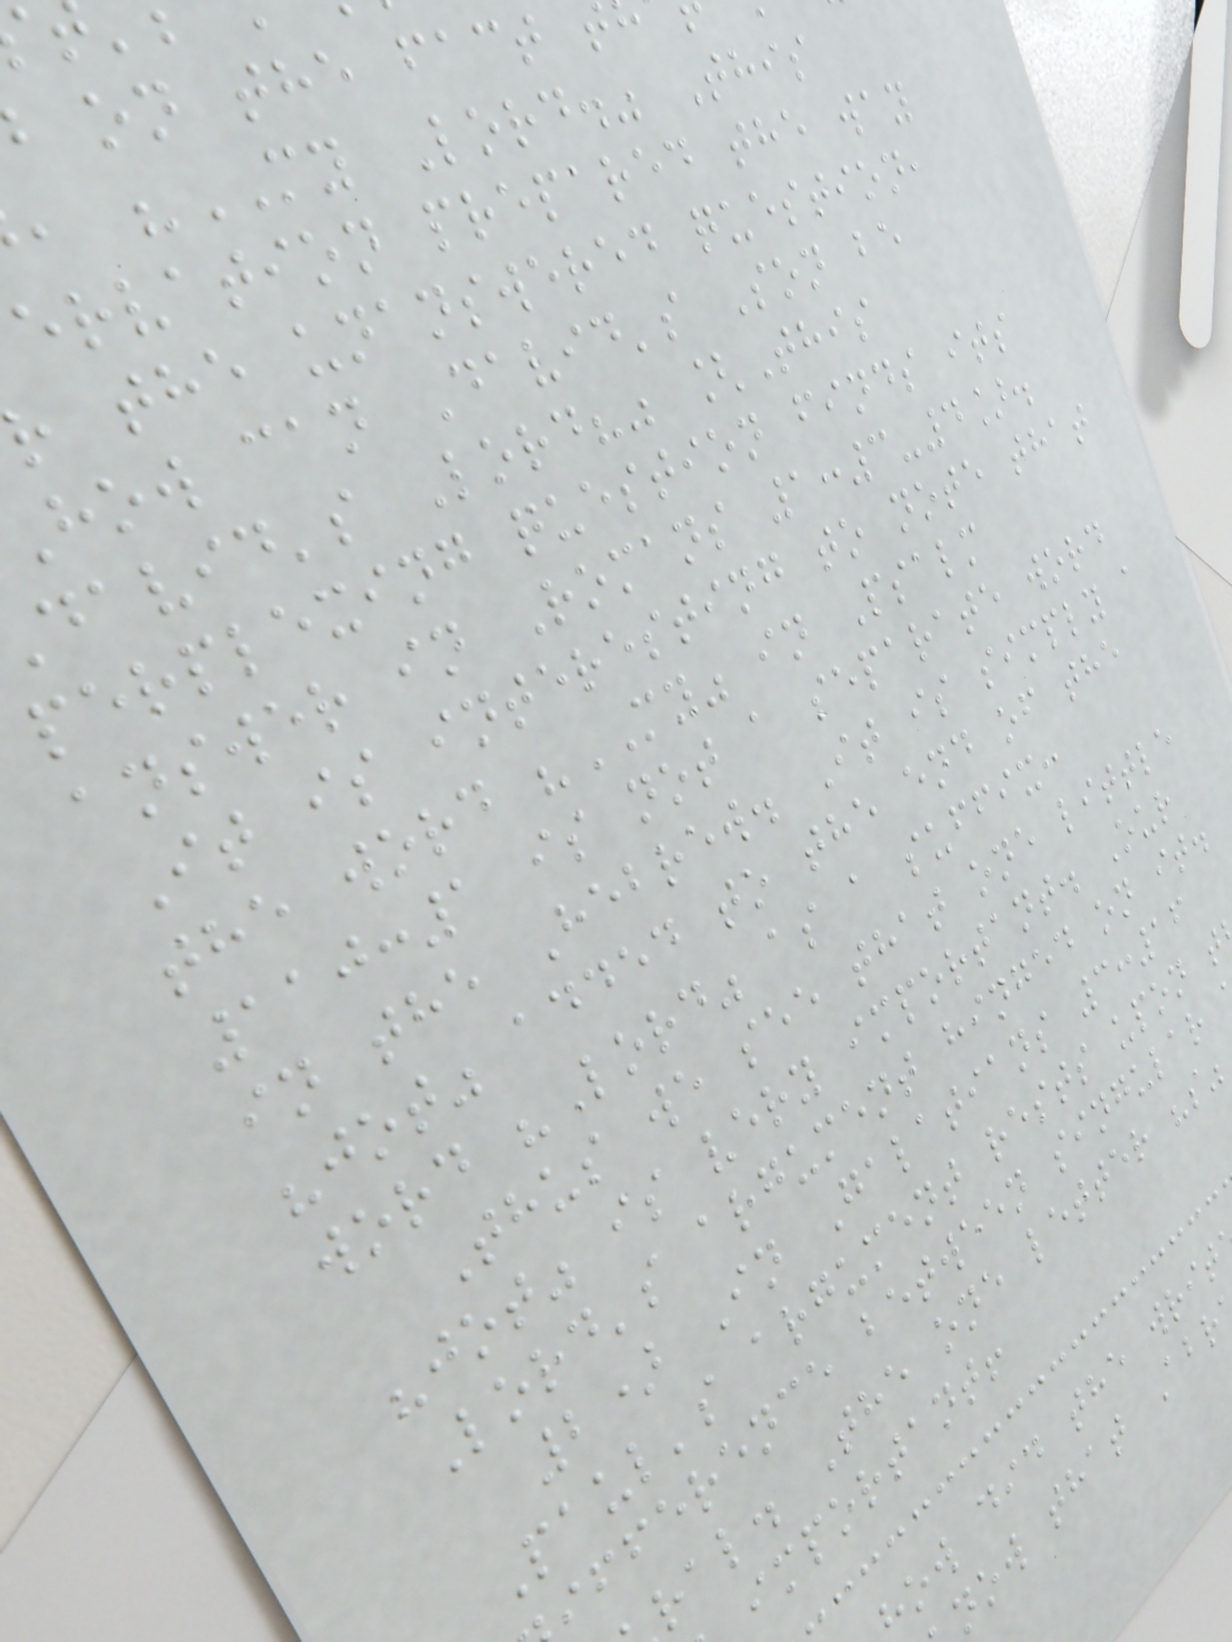on the fact t
, "MY Lord." This
ervation prepared the way
the unanswered question,
how can David's Son be
david's Lord?" [This
perplexing question finds its
answer in Romans 1:3-4].
It is interesting to note that
the word "MY" in Psalm
110:1 is not a separate word
in the Hebrew. It is simply a
"jot" added to the end of the
word "Lord" as a suffix:
Thus we see that one little
"jot" is very important. Our
Lord's argument hinged on it.
2) In Galatians 3:16
Paul's argument rests upon t
ifference between singular
ral. The one letter "s"
important!
ow did the writ
now that Abr
